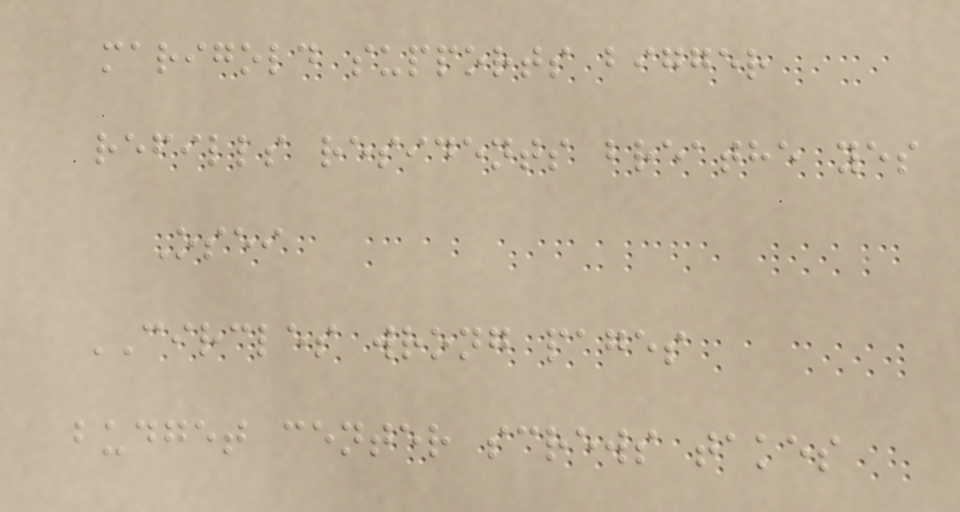marigold supports bigger
refills residents breathe yes
Osei
CIRCLES wrong pages
budget center screws takes
